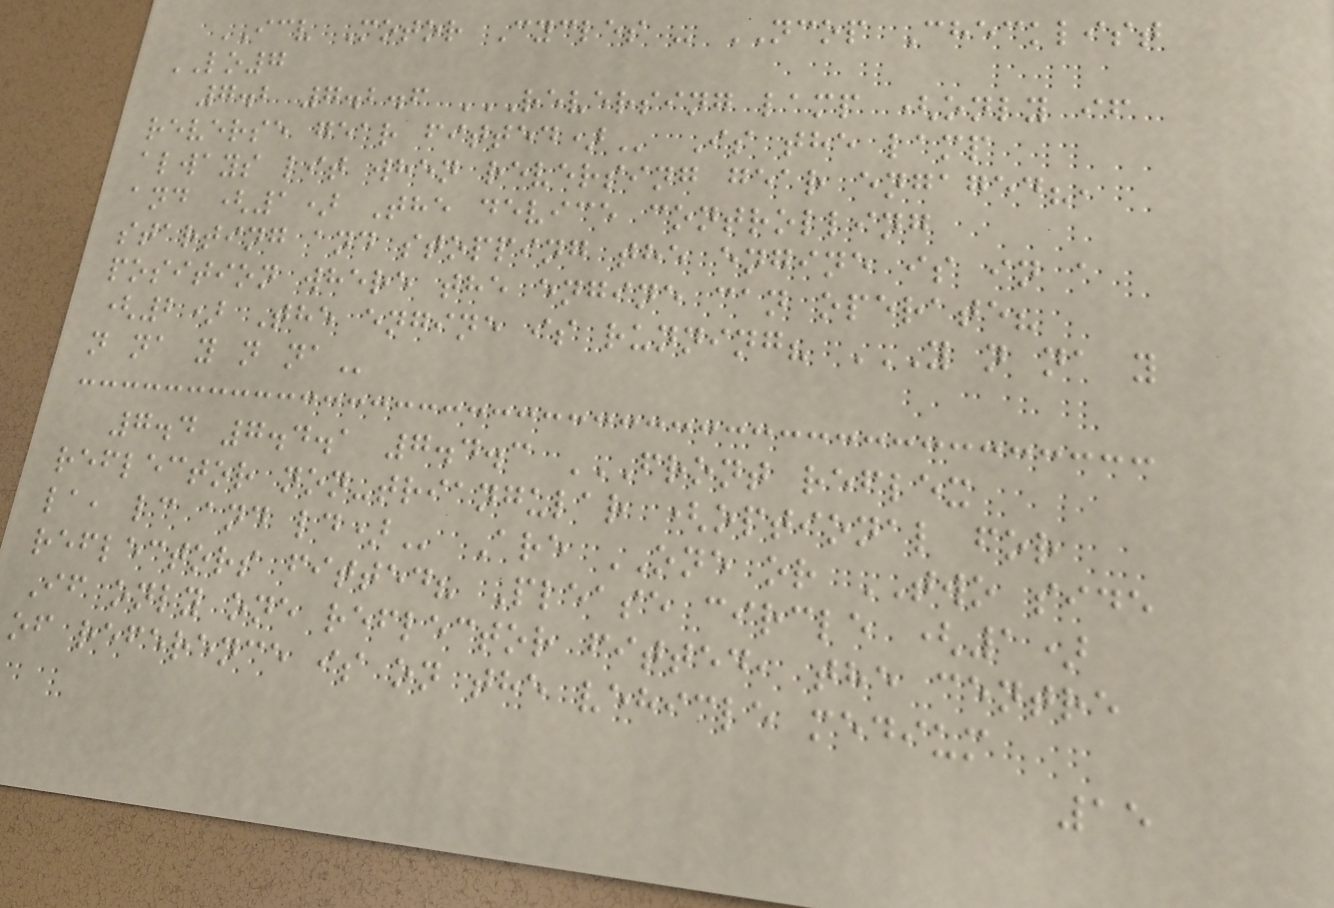ICV Motor Cycles - NCOP Checklist
LO7
7.2 7.2.6 REVERSING LAMP (ONLY IF
REVERSE GEAR FITTED) Is the lamp
always lit when reversing gear engaged?,
and (1) The device controlling
starting and stopping the engine is in a
position where the engine can operate?
(2) The engine is running? Y N NA Y
N NA Y N NA
7.4 7.4.1 7.4.3 FRONT REFLEX
REFLECTOR NON-TRIANGULAR (OPTIONAL FOR
LA, LC AND LD) Are ONE or TWO side
reflectors fitted? Please circle (1)
If only one reflector fitted, the centre
of reference is on the vehicle medium
15
